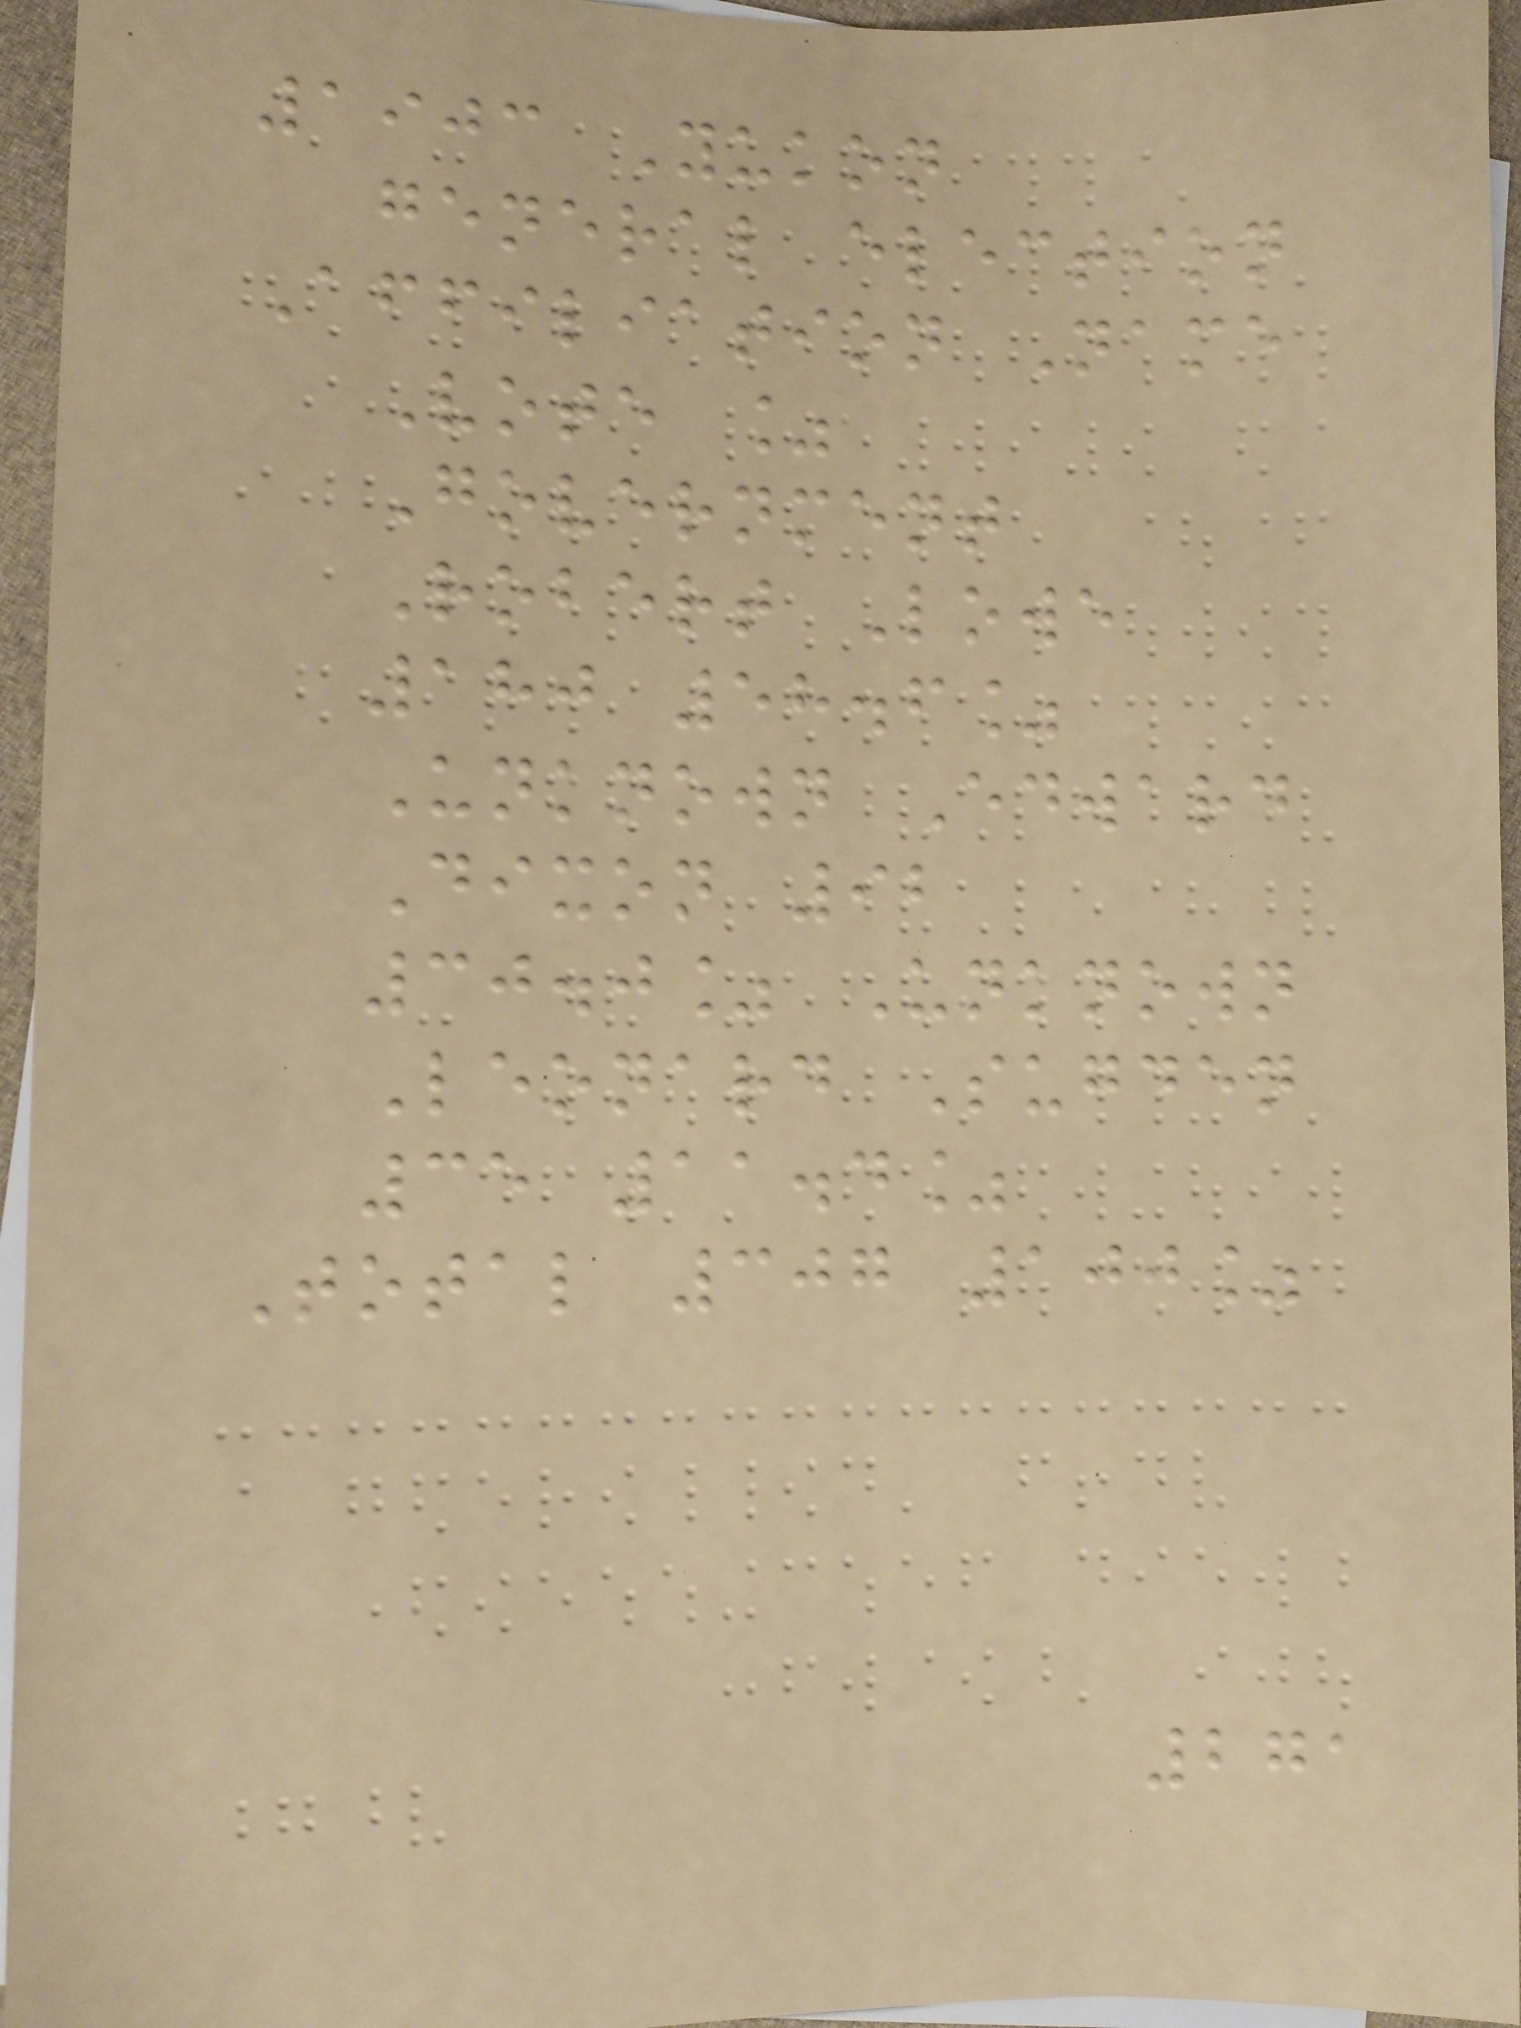1903 Yukon
general election
Affiliation Name
Vote %
Government
Robert Lowe
180 58.6%
Unknown Edward
Dixon 92
30.0% Unknown
Leonard Sugden
35 11.4%
Total 307 100%
271
